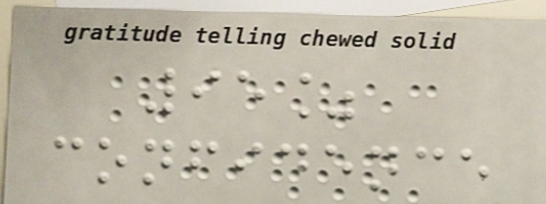95%
confidence
